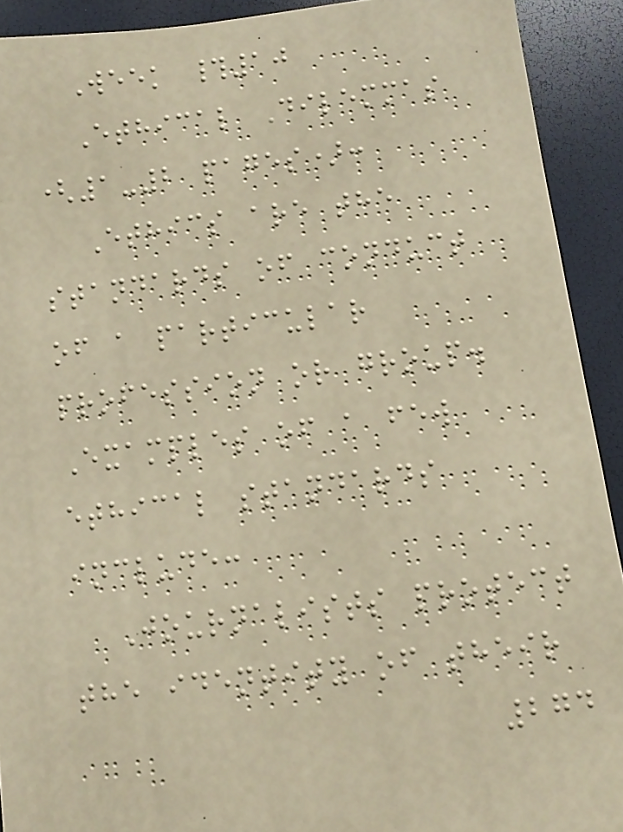Week #10
Ethical Dilemmas
(1-2 pages):
Ethics are the
standards of conduct
of a particular
profession or group.
Examples of a few
ethical standards
include:
Journalists protect
the identity of their
274
